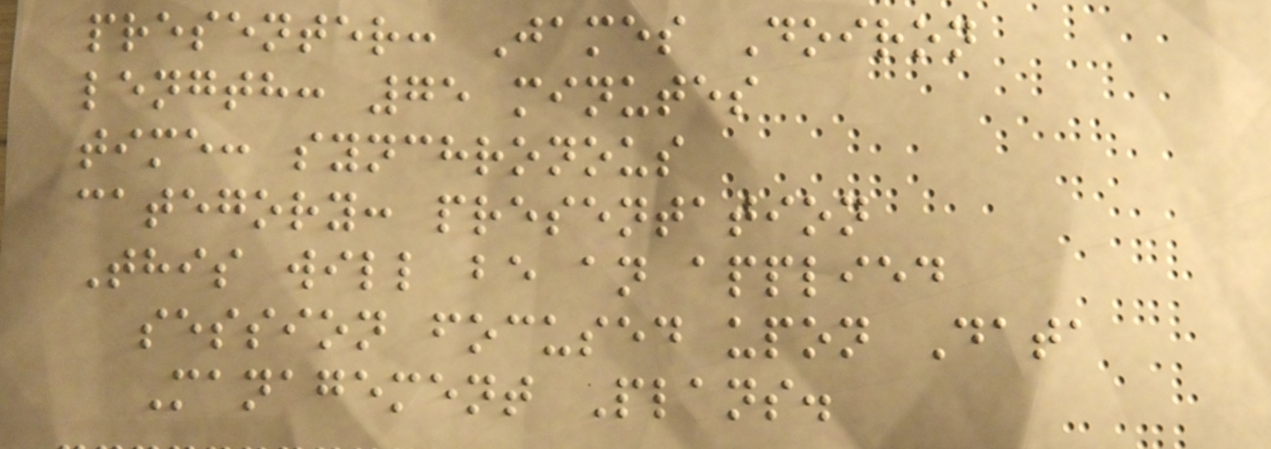presenter: James Doiron
length: 75 minutes
time: synchronous
category: presentation
This will be an applied
session focused upon Data
Management Plans.
